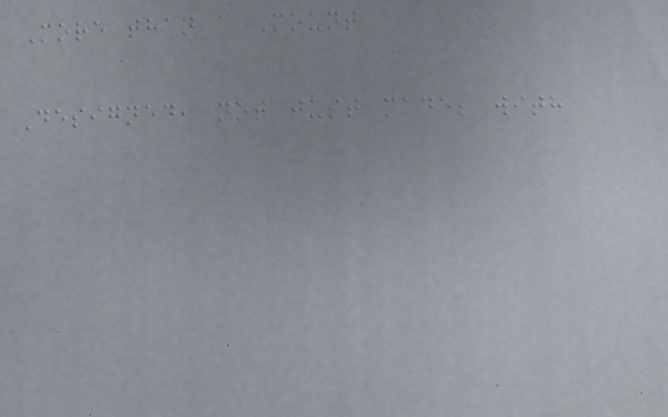More than a Mount
Designed, not just made; with
